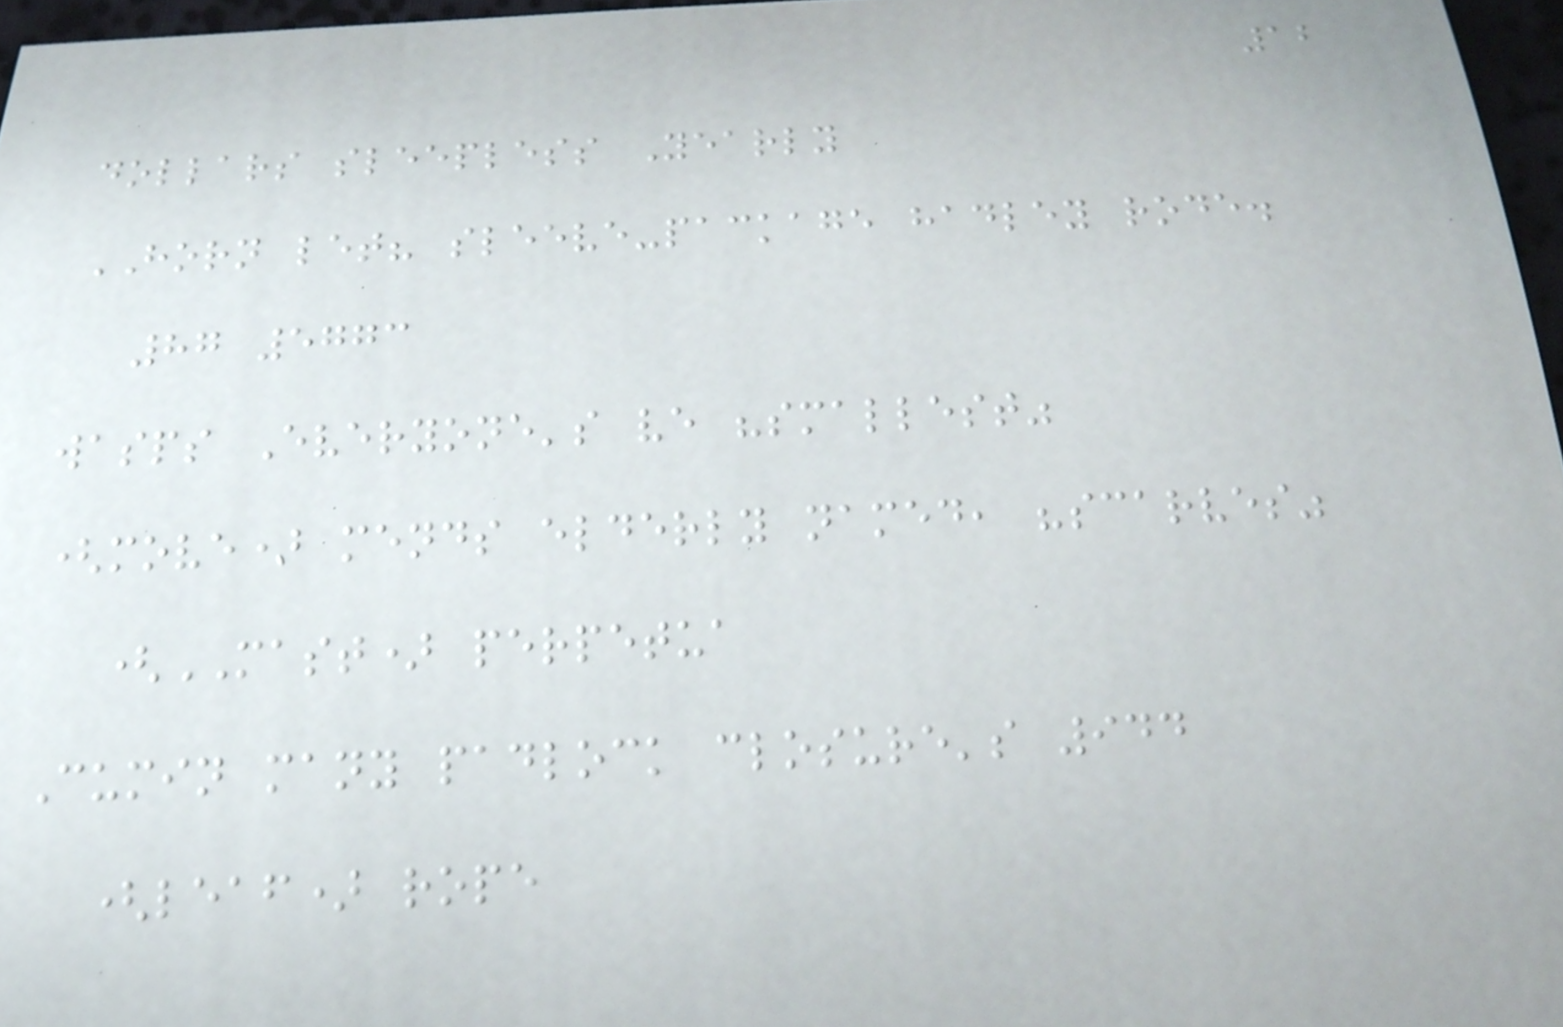12
dollars sleepless Yearly
HORN let? sleeve-package hadley rode.
87 5773
wasps Everyone's ve "smallest"
(move) mends elderly named, "scarves"
(MAST) perpetua
Cumin many padlock closure's 944
(leaf) rope
